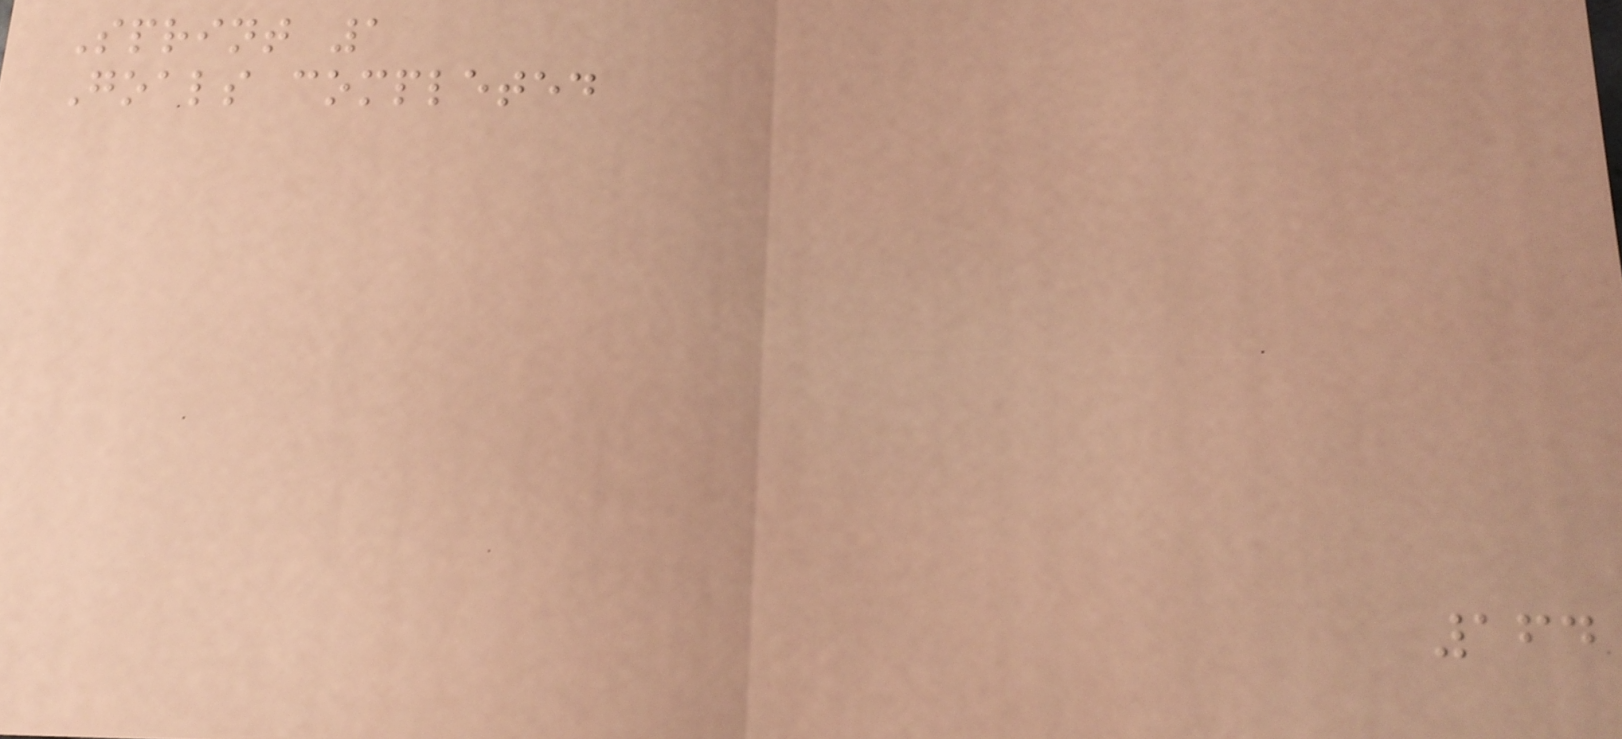Sprint 1
Goals completed
164
